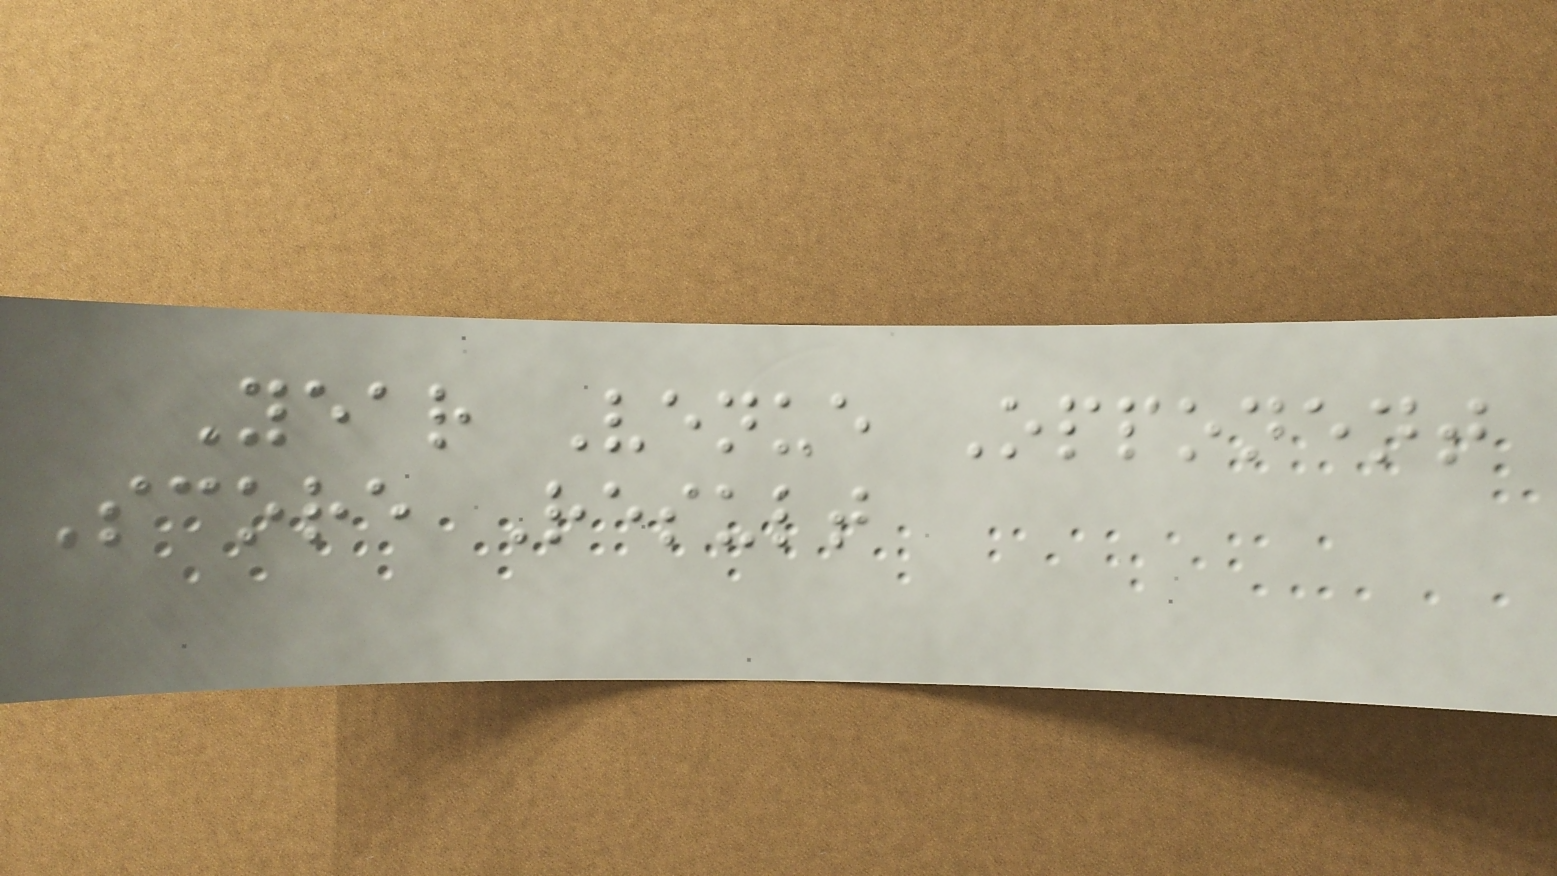Year Venue Opponent
Score Result
